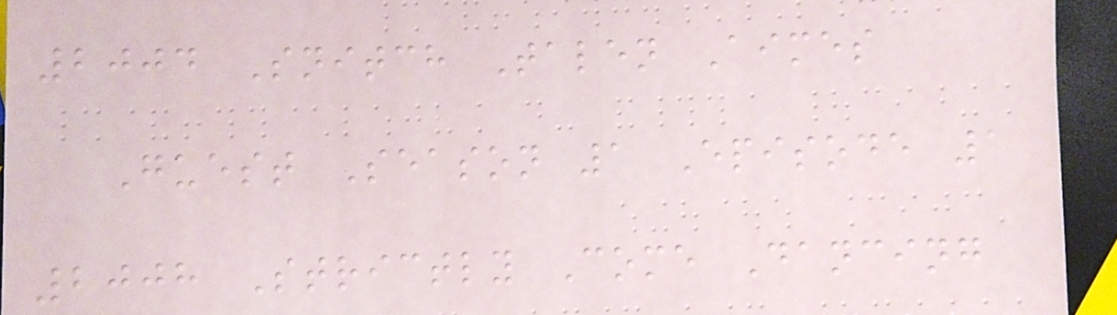2004 Snitch Talen Aimes
Guest Season 1 Episode 1
2008 Strictly Come Dancing
